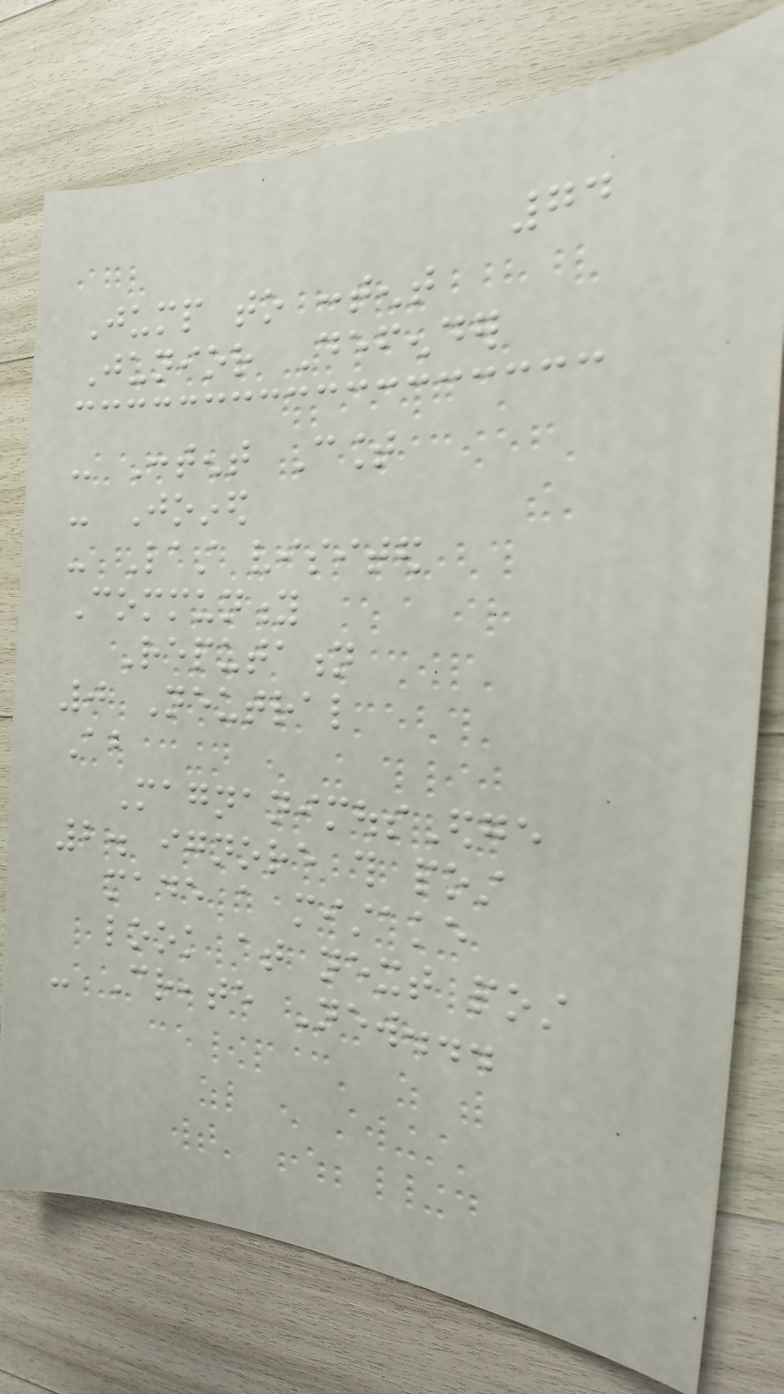74
Jump to content
Junior Defender
- Content Count
- Joined
- Last visited
Community
Reputation
0 Neutral
About
MagnanimousEdge
2. ignore this post
made a mistake
look at next post
- Create New...
